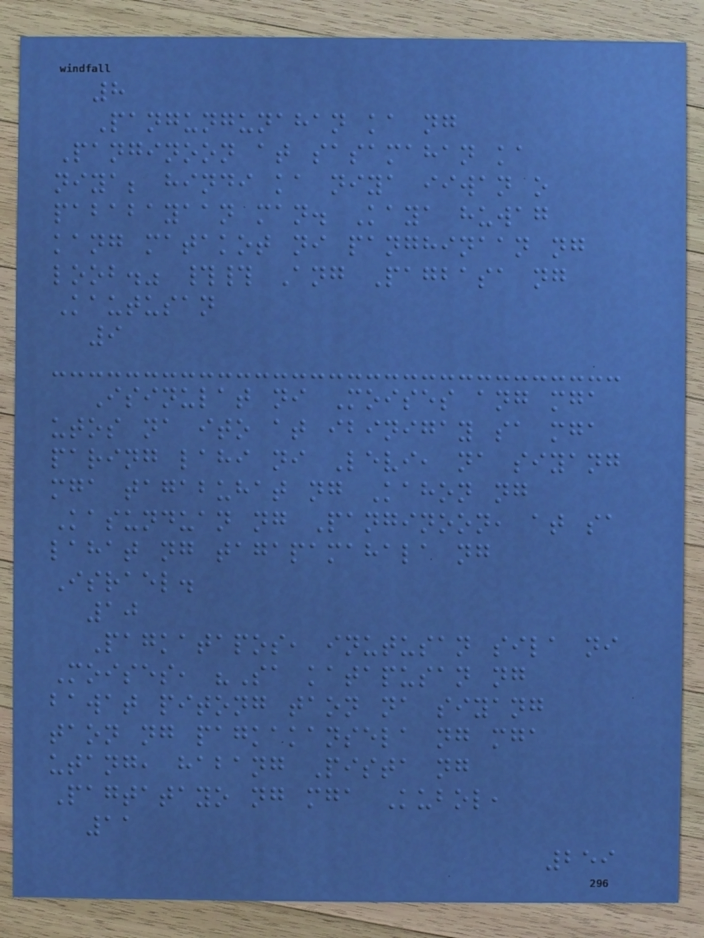8
Pangungunahan ka ng
Panginoon at sasamahan ka
niya; hindi ka niya iiwan o
pababayaan man. Kaya huwag
kang matakot ni panghinaan ng
loob." ## Ang Pagbasa ng
Kautusan
9
Isinulat ni Moises ang mga
utos na ito at ibinigay sa mga
paring lahi ni Levi, na siyang
mga tagabuhat ng Kahon ng
Kasunduan ng Panginoon, at sa
lahat ng tagapamahala ng
Israel.
10
Pagkatapos, inutusan sila ni
Moises, "Sa katapusan ng
bawat pitong taon na siyang
taon ng pagkakansela ng mga
utang, habang Pista ng
Pagtatayo ng mga Kubol,
11
259
